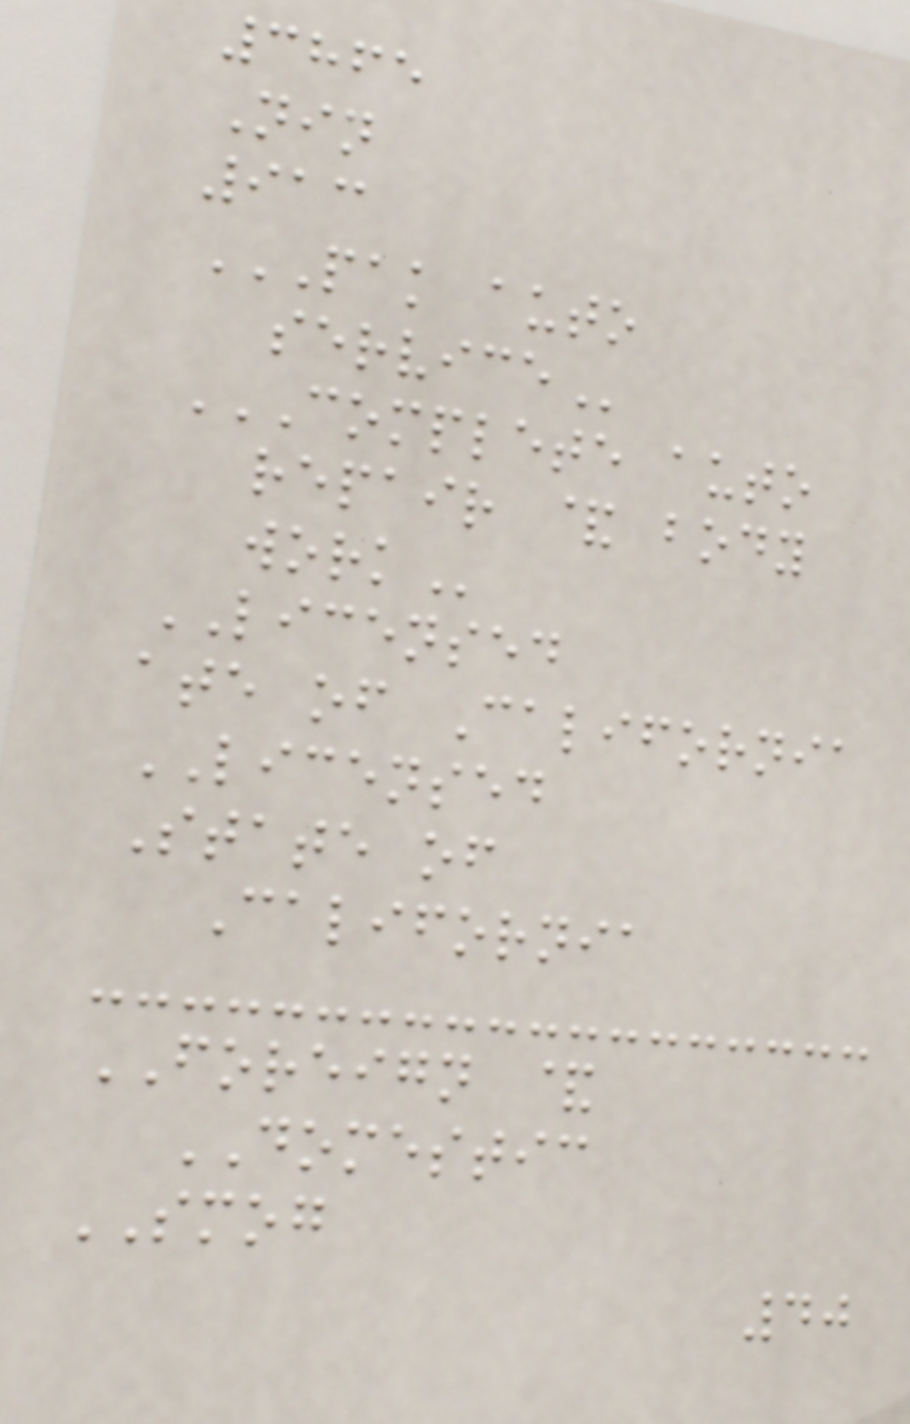3865
Nin
913
PAK AUTO
SERVICE
COMPLETE AUTO
REPAIR & BODY
WORK
LICENSED
ate of California
LICENSED
State of
California
FOREIGN &
DOMESTIC
SMOG
40
